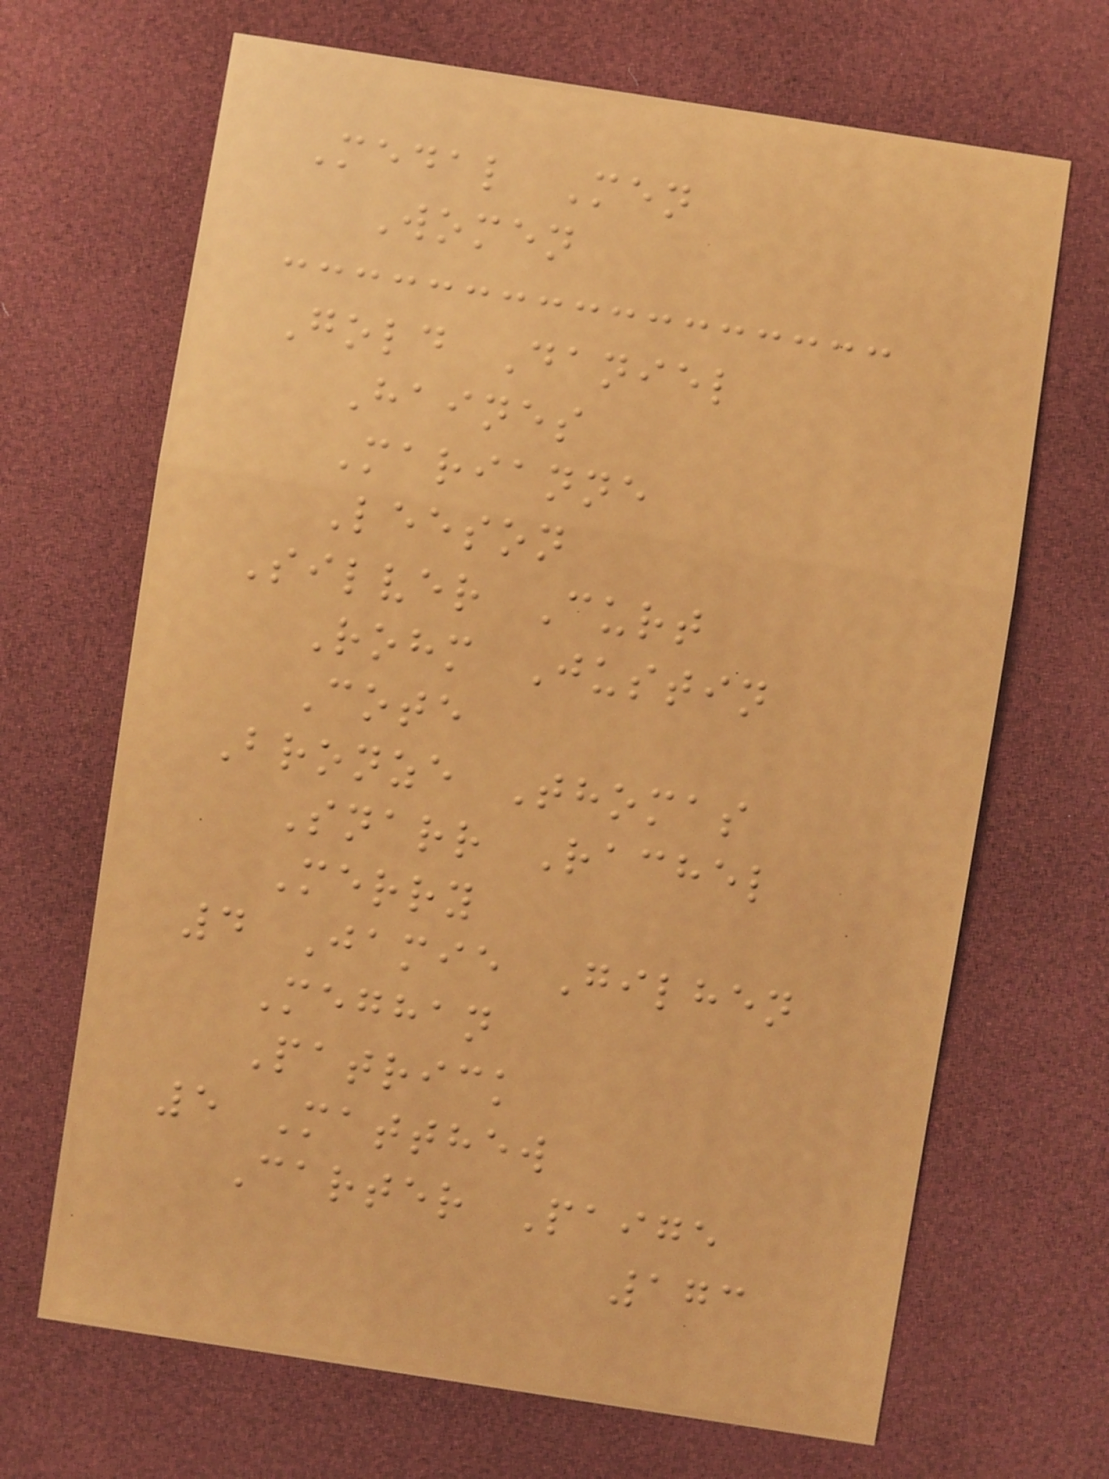Medal Men
Women
Gold Daniel
Haines
Marianne
Leeson
Silver Curt
Rohm Justin
Cote
Bronze Thomas
Snarr Rachel
Merry
4 Jamie Gilhen
Meghan
Patrick
5 Matthew
Carter Paige
173
